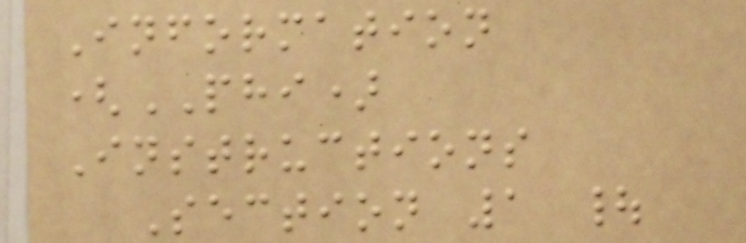Information
(PHI)
Instructions
Section 1 |
